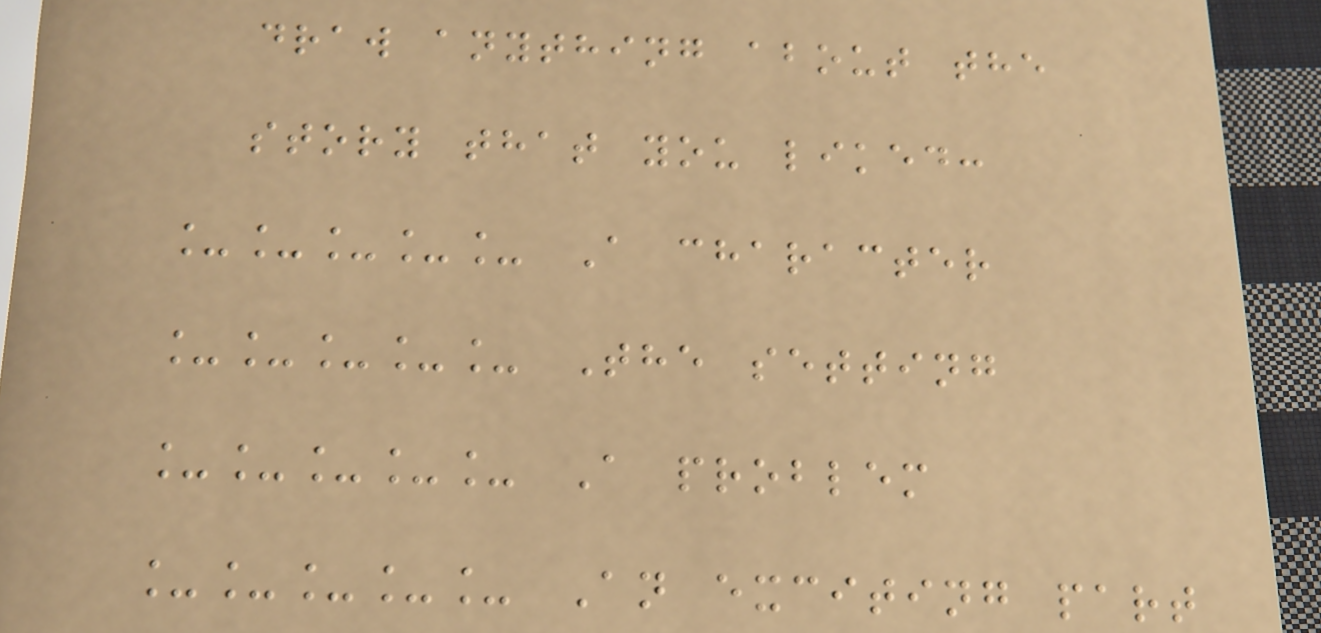draw anything about the
story that you liked:
_____ A character
_____ The setting
_____ A problem
_____ An exciting part
